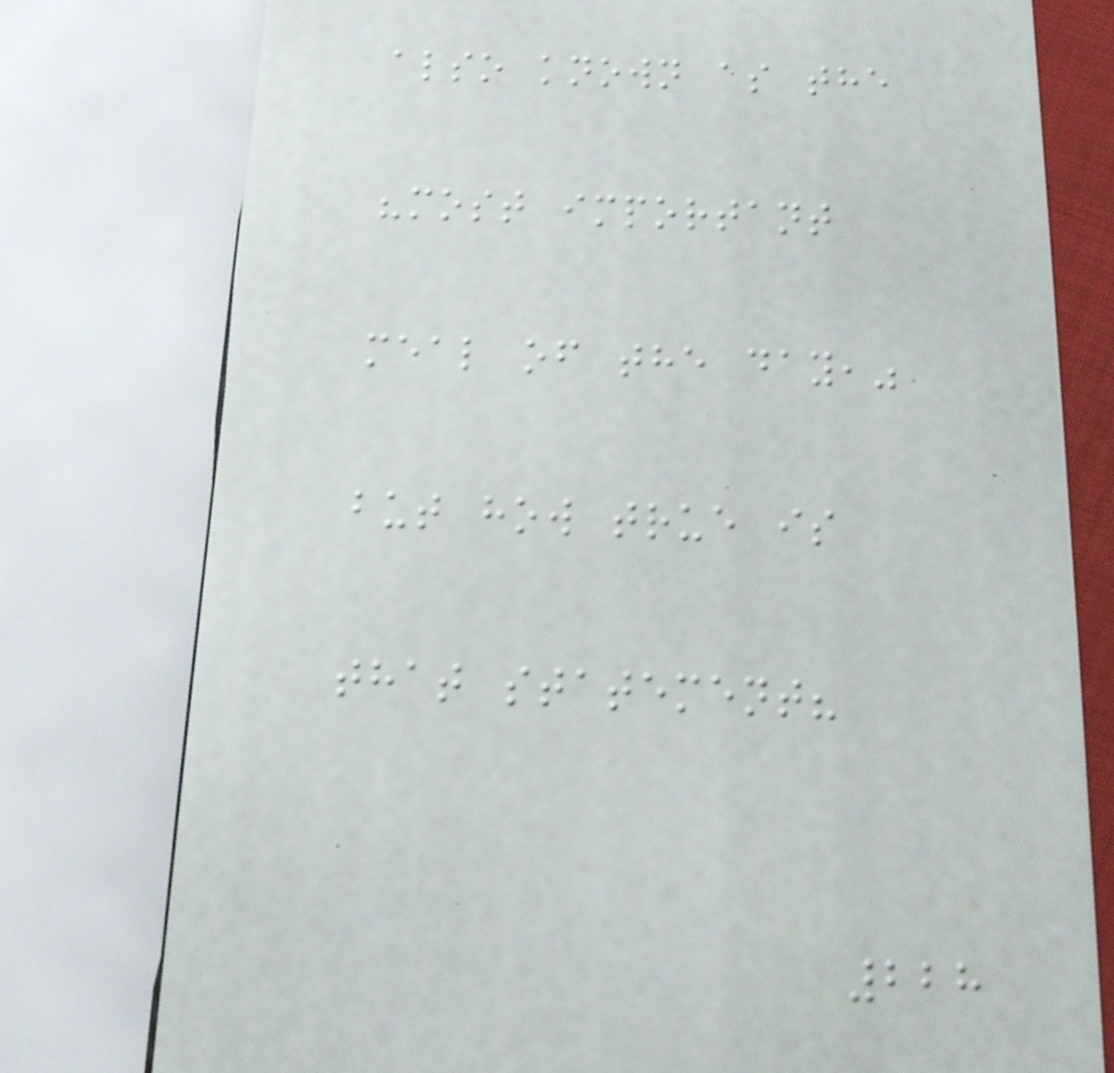also known as the
"most important
meal of the day,"
but how true is
that statement?
228
